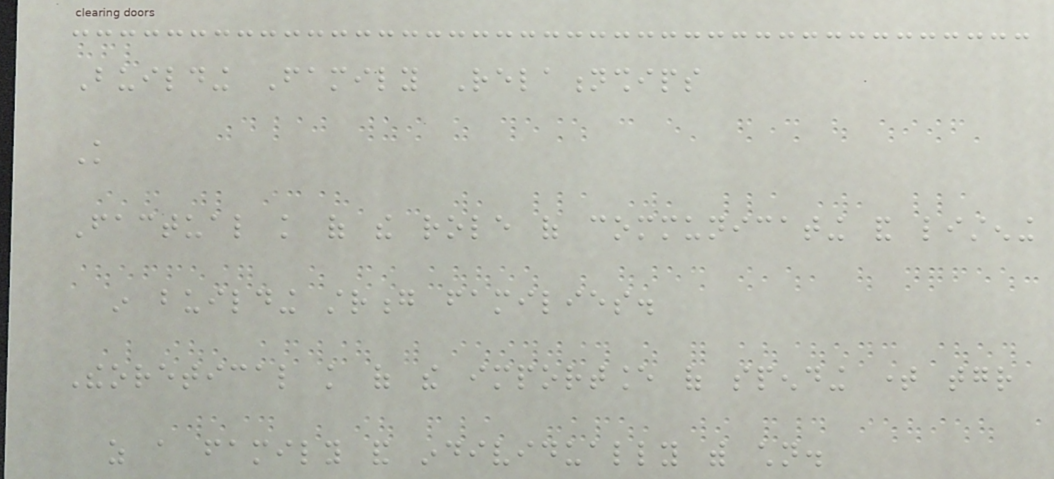Building Family Relationships
Knowledge
Factual knowledge of the role of communicating and listening
in building strong families.
Theoretical knowledge of the importance of spending time together
as a family and individually with children.
